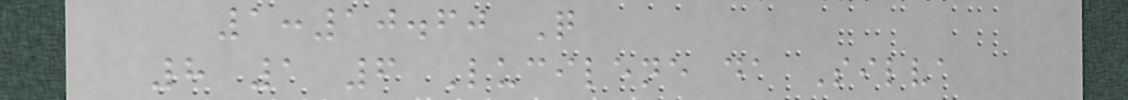1:10.60 Q
8 1 6 Lucilene da Silva
